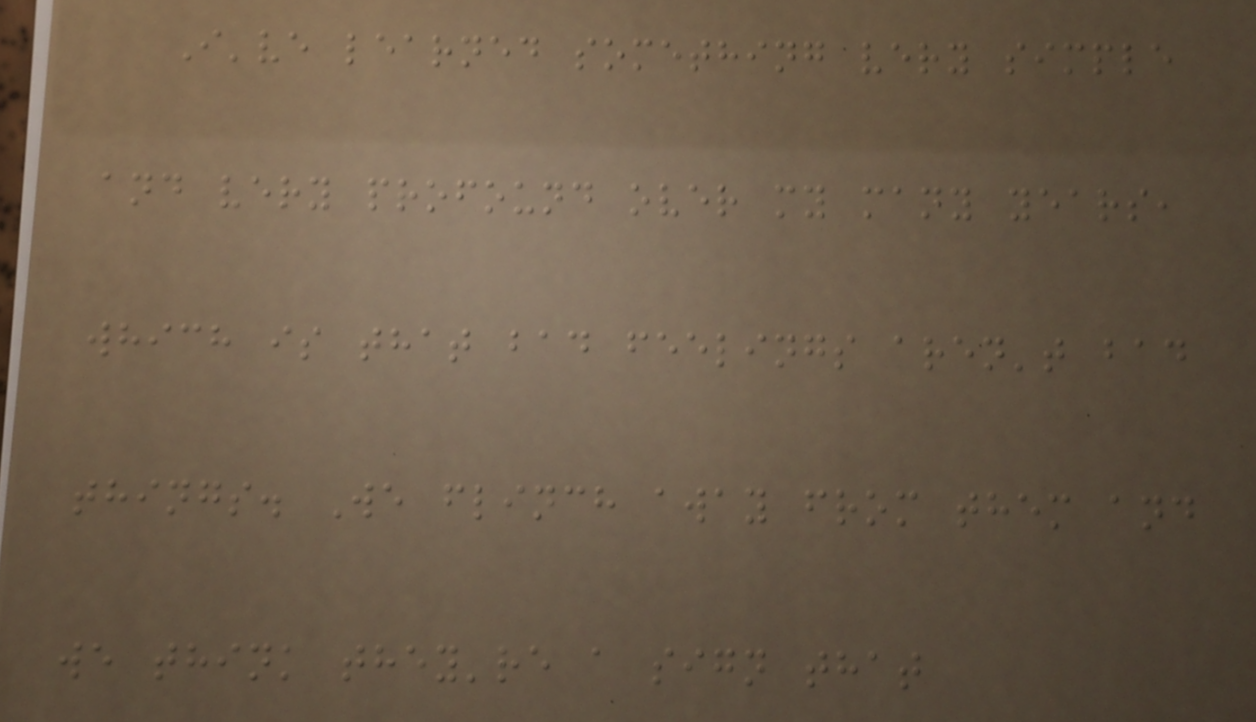I've learned something very simple
and very profound over my many years,
which is that bad feelings aren't bad
things. We flinch away from them and
we think they're a sign that
